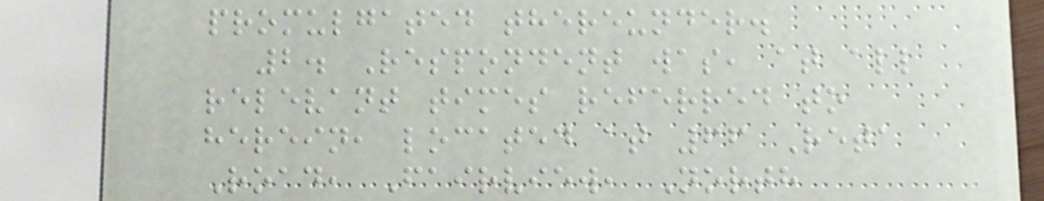promulgated thereunder.
2. Respondent was, at all
relevant times referred to
herein, located at 66 Reta
Road, Fairview, North
